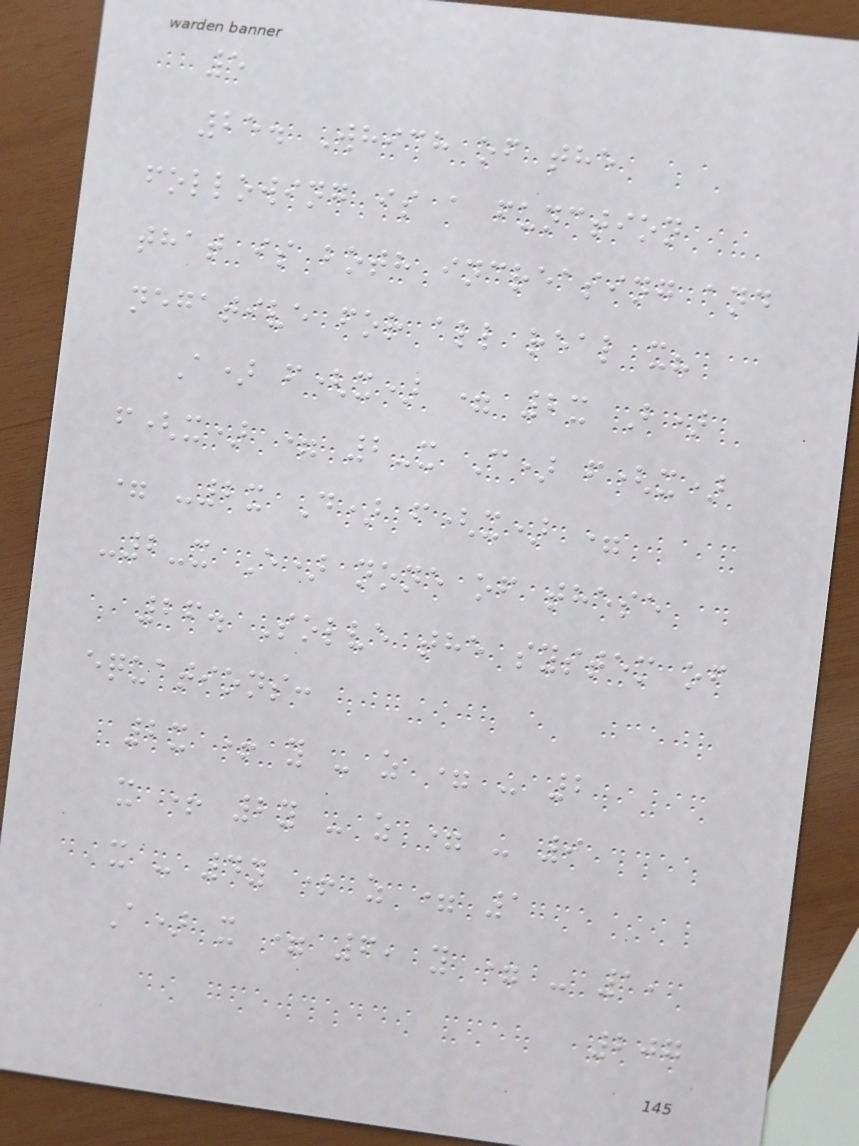5
25. Which of the
following is a function
that is both increasing and
negative for all real x?
A) f(x) = 2x B)
f(x) = 2-x C) f(x)
= -2x D) f(x) =
-2-x E) none of these
26. Solve the system of
equations:
2x + y - z = - 2
x + 2y - z = - 9
x - 4y + z = 1
A) x = 6, y = - 1,
207
